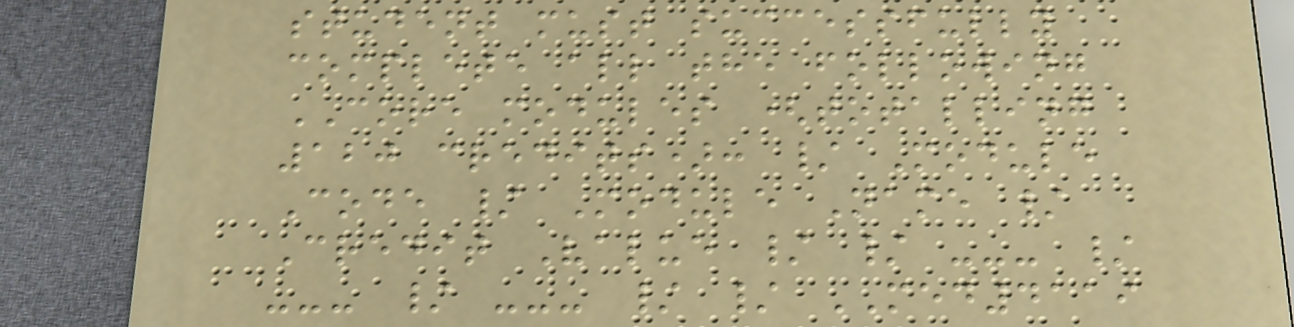student must successfully
complete all the following
CORE modules (totalling
120 credits): / Module
Code / Module Name /
Credit Value / / --- /
--- / --- / / MED4119
